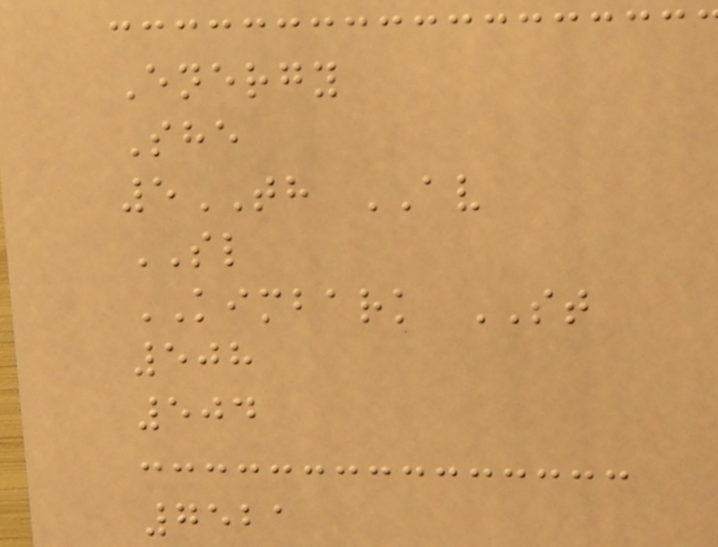Energy
She
5TH AV
SL
KIMBARK ST
508
504
7521
